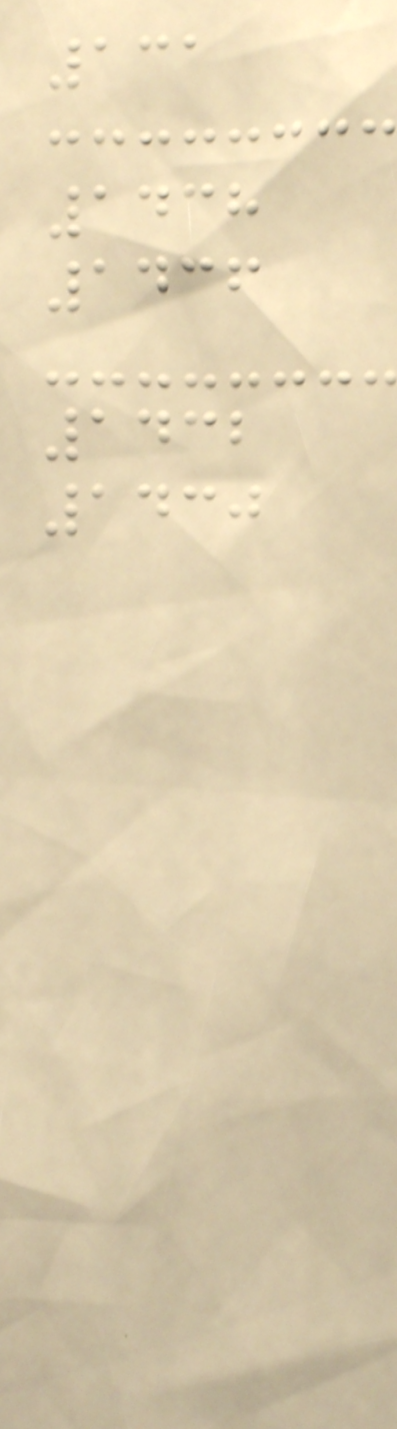131
1438
1436
1432
1430
